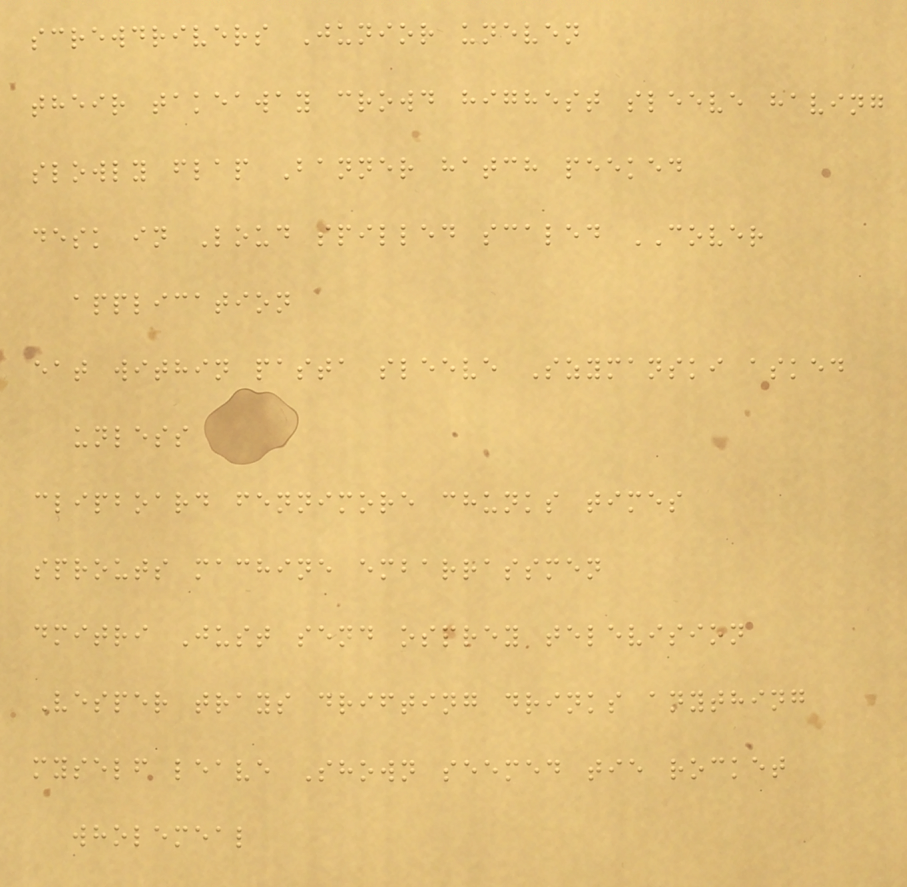screwdrivers Junior uneven
their takeaway crowd highest sleeve having
slowly flap Banner hatch peeked
desk in Loud spilled scaled COVER
application
eat within pasta sleeve Szymanski asked
unless
clipboard fennimore chunks times
sprouts machine embarrassmen
dmitri Just send osprey television
Vesper trays drifting drinks anything
myself leave Shown seemed tie rocket
wholemeal
